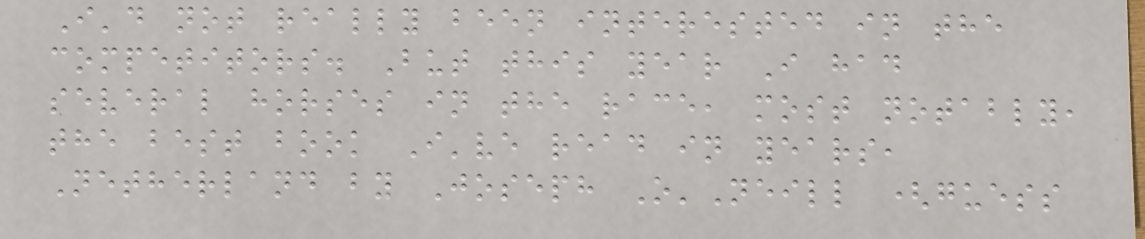I'd not really been interested in the
competitors. But this year I had
several horses in the race, most notably,
the best book I've read in years,
Netherland by Joseph O'Neill (guess
